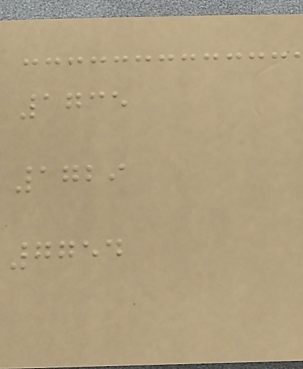1735
1729
7754
